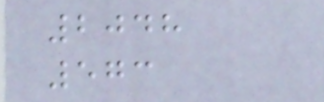2048
573
